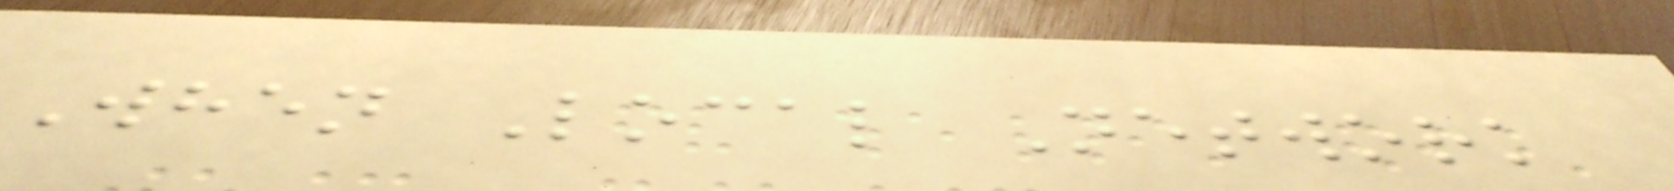When Local Network
